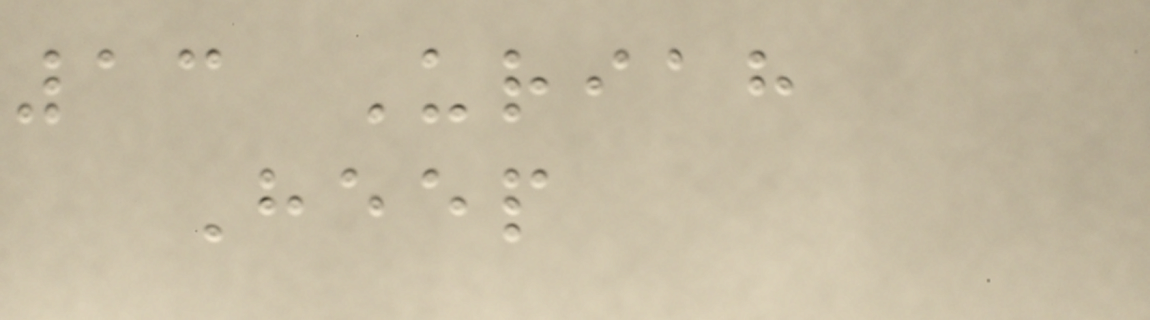13 Uriah
Heep
